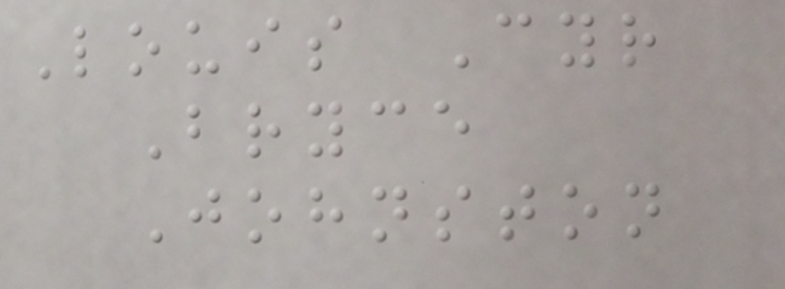Louis Cyr
Bryce
Johnston
